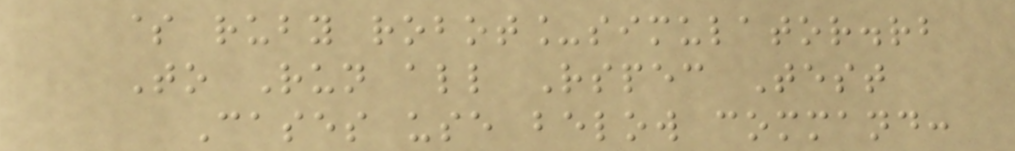$ ruby robot_simulator.rb
To Run all Rspec Test
Cases use below command:
